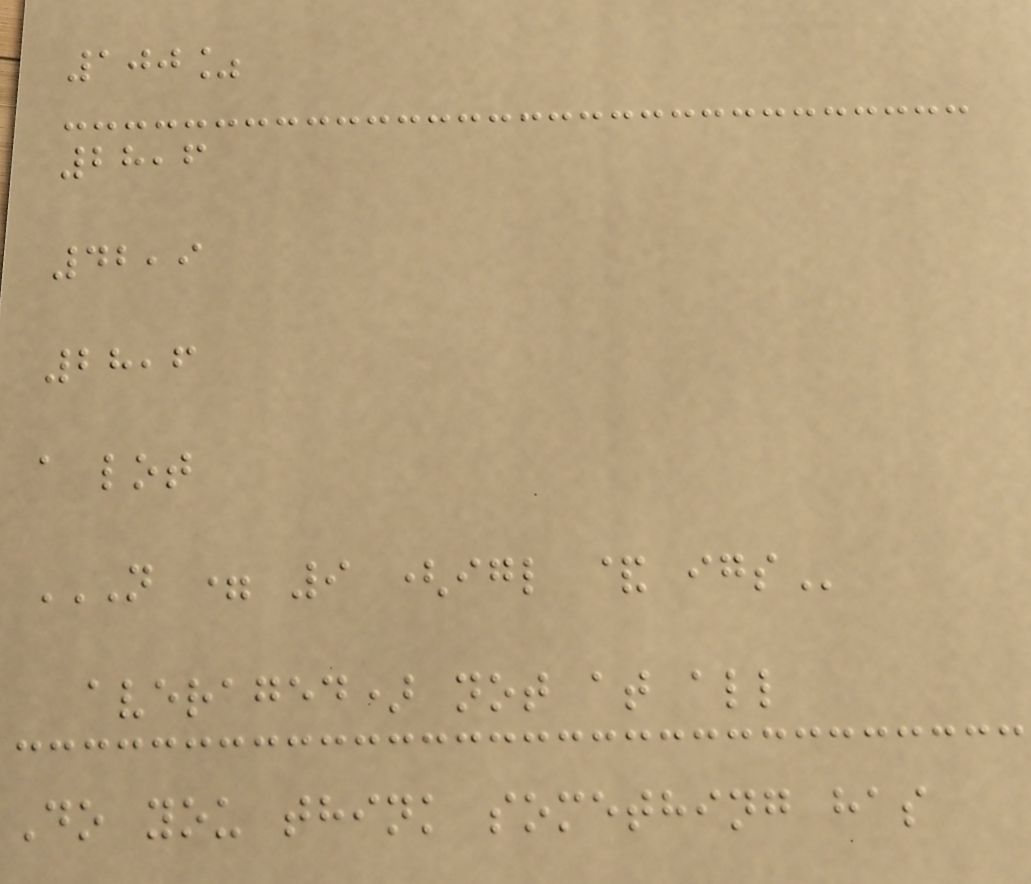100%
28,6
42,9
28,6
a lot
N = 9 (IGL & IGS
averaged) not at all
Do you think something has
